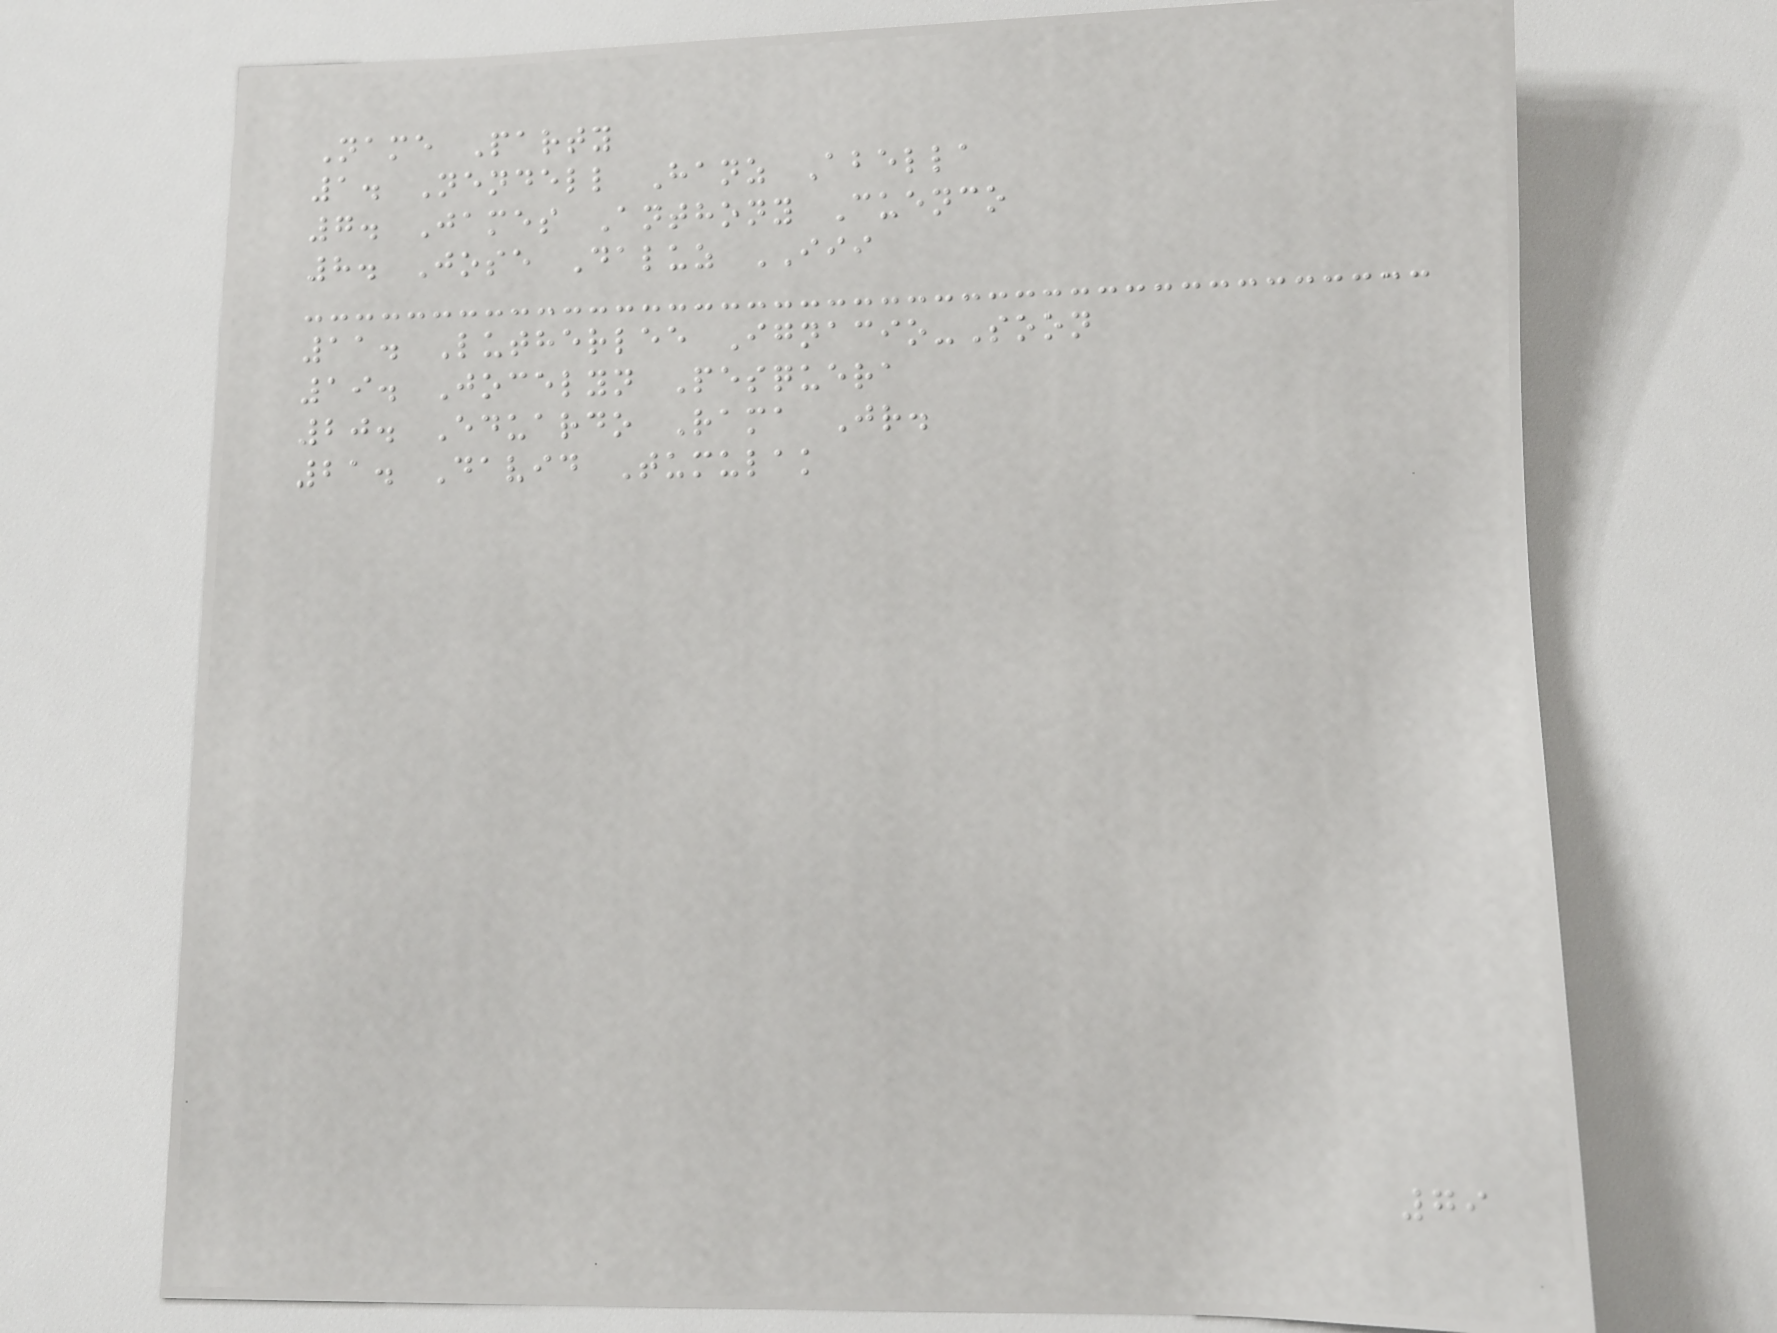Name Party
1. Nendell Hanz Abella
7. James Anthony Cuenco
8. Jose Daluz III
11. Lutherlee Ignacio-Soon
19. Jocelyn Pesquera
20. Eduardo Rama Jr.
21. David Tumulak
79
